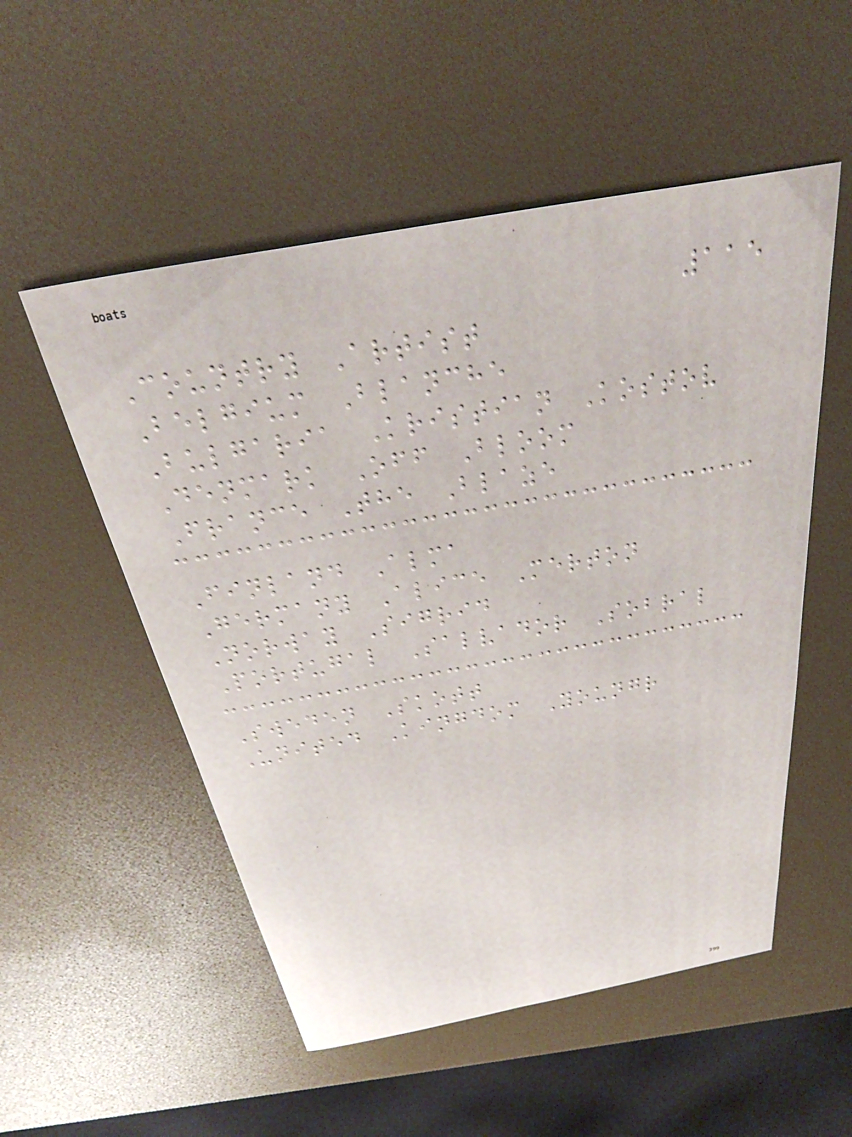115
Country Artist
Belgium Blanche
Bulgaria Kristian Kostov
Denmark Off Bloom
France The Blaze
Finland Alma
Germany Alice Merton
Norway Sigrid
Portugal Salvador Sobral
Sweden Skott
United Kingdom Youngr
